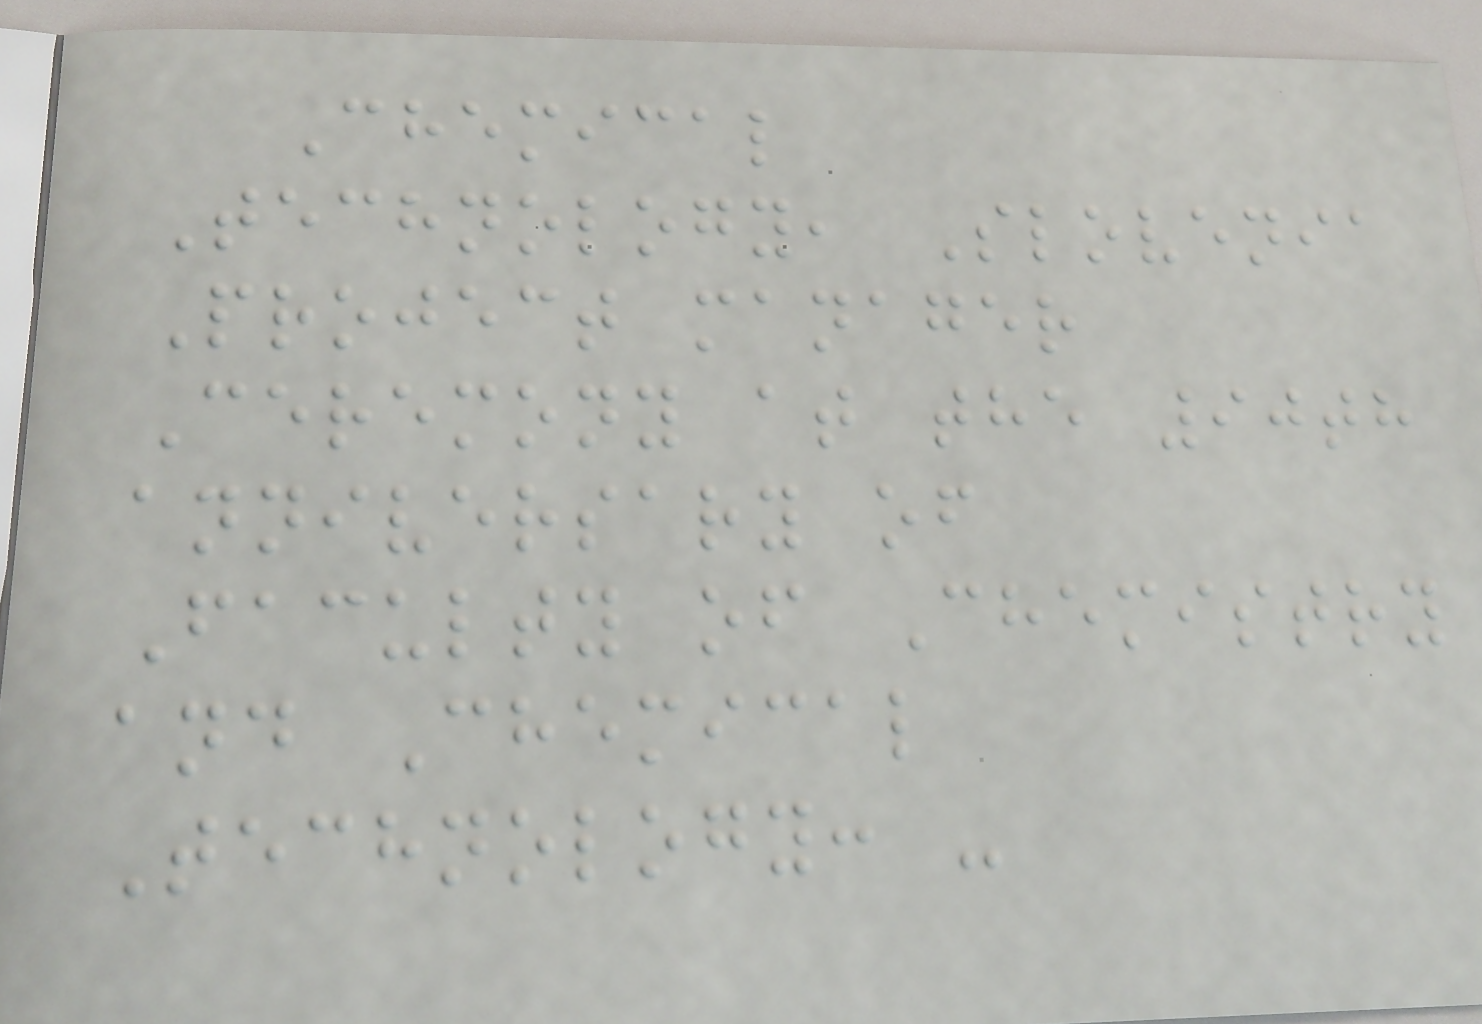Chemical
Technology, Slovenia
Project manager
Ceremony at the 90th
anniversary of
Faculty of Chemistry
and Chemical
Technology: -
